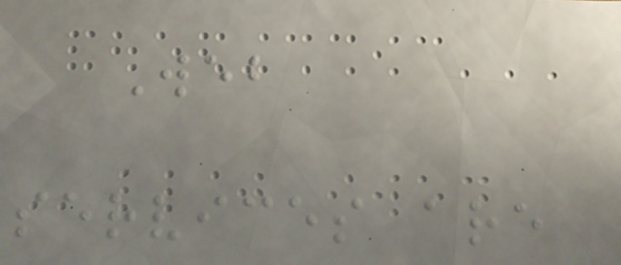Web
services are
